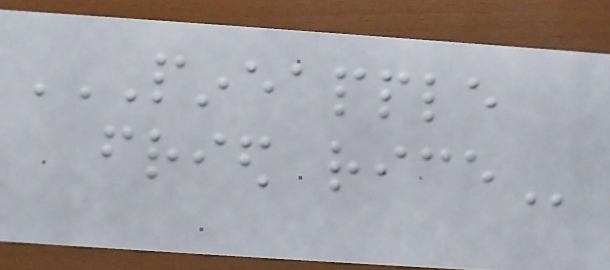PINEAPPLE
FRIED RICE
